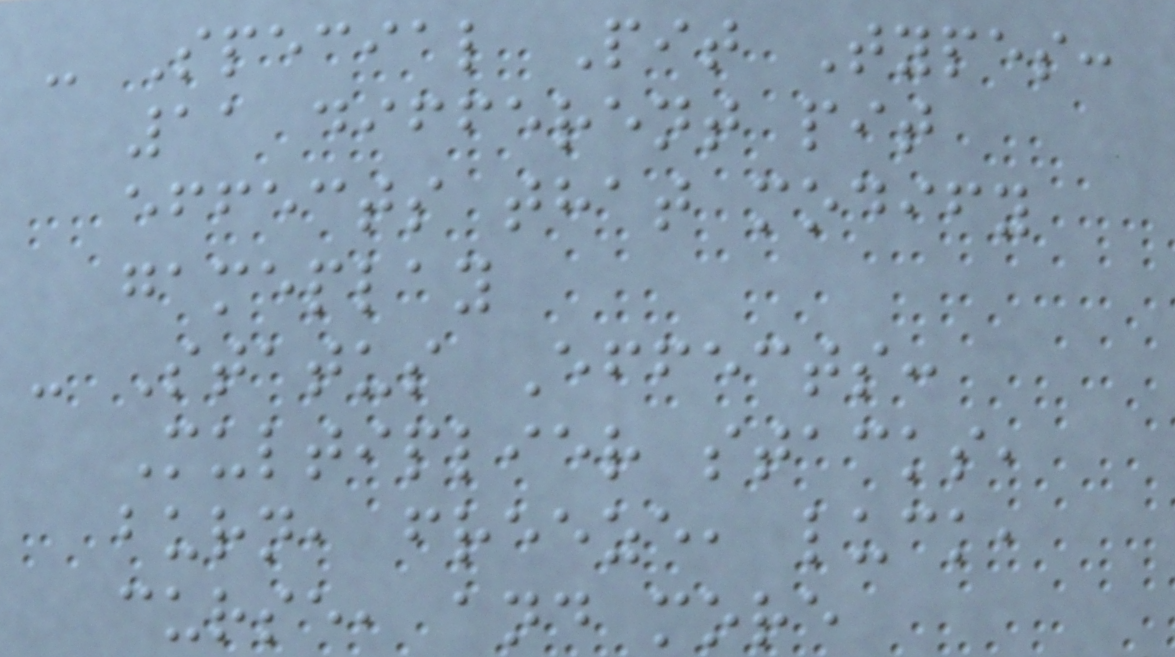- Special Pit Types:
11 different pit
effects that modify
gameplay
- Status Effects:
Multiplier stacks,
burn, freeze, luck,
curse, and more
